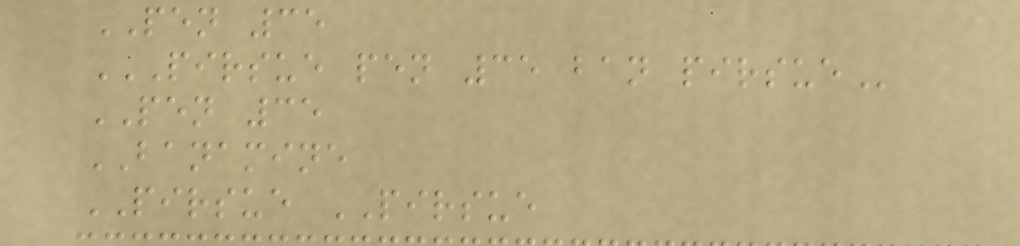PEN 35
PIRSUE PEN 35 BAN PIRSUE
PEN 35
BANAMINE
PIRSUE PIRSUE
